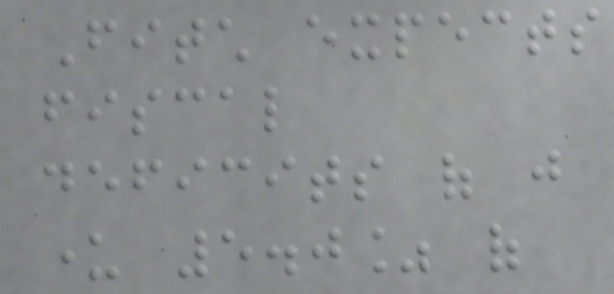Fitch expects
fiscal
deficits of just
under 5.0% of
